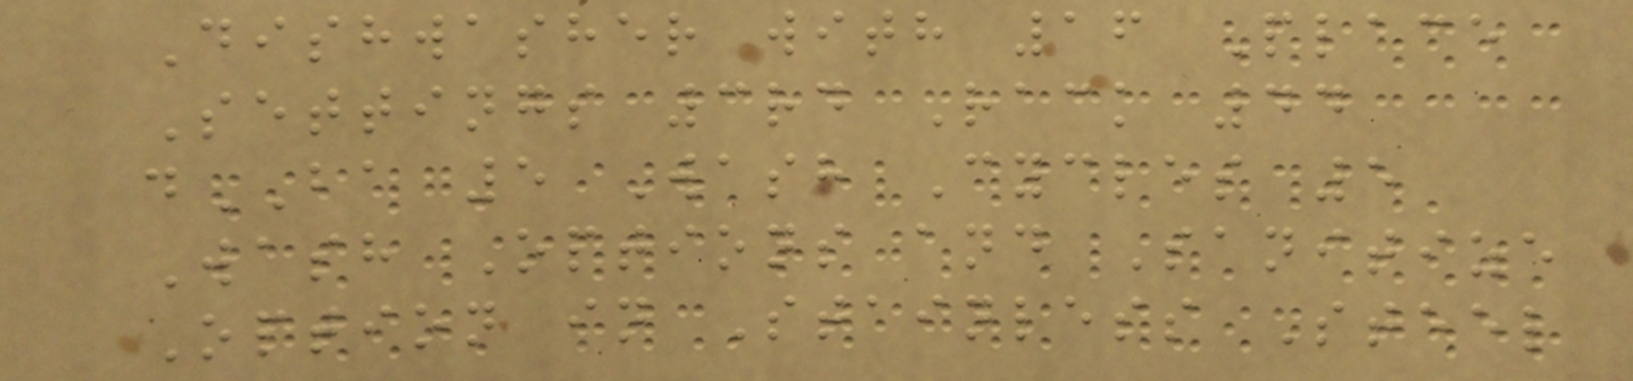Dishwasher with 16 Place
Settings 3rd Rack 44
dBA 5 Wash Cycles 5
Wash Options and Sanitize
Option in Stainless Steel
